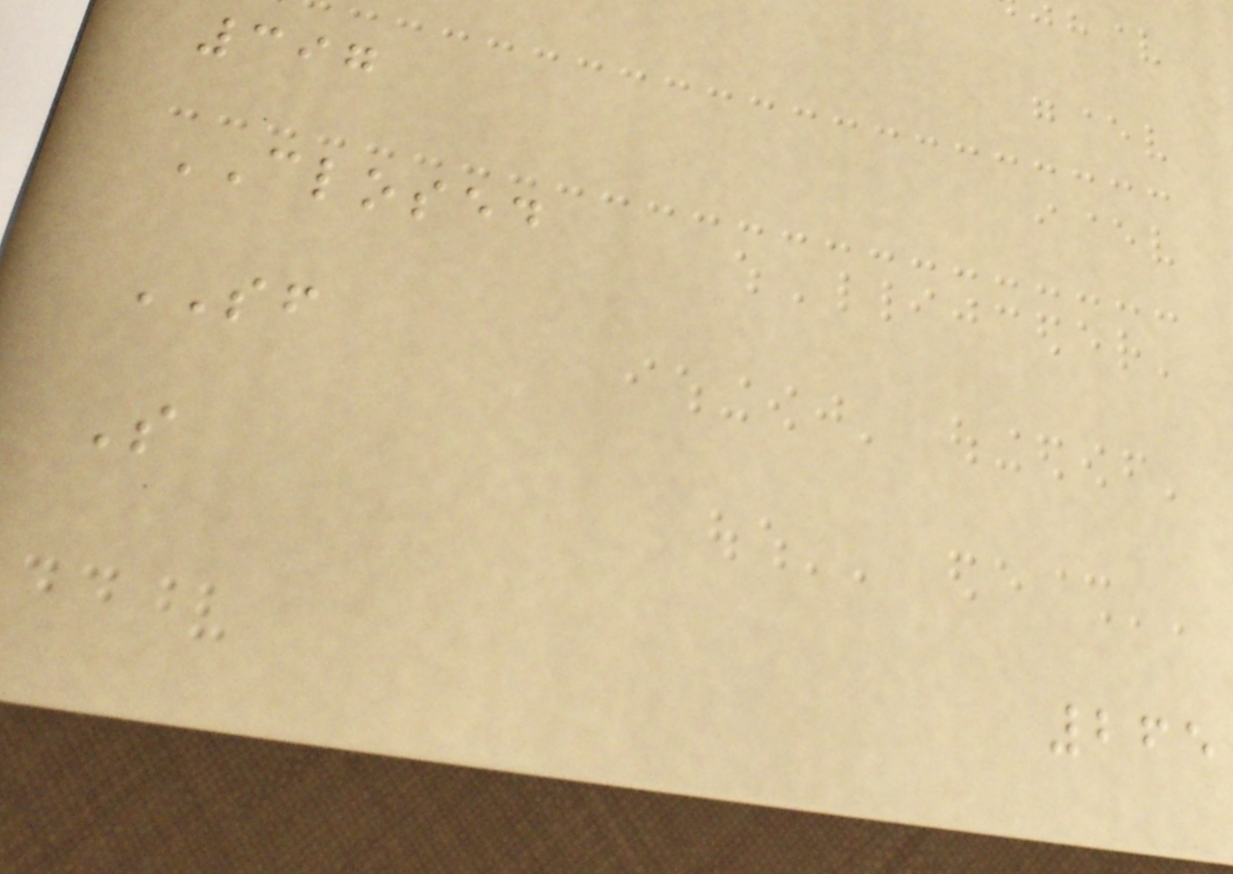397
CLOSED
SF
S
265
